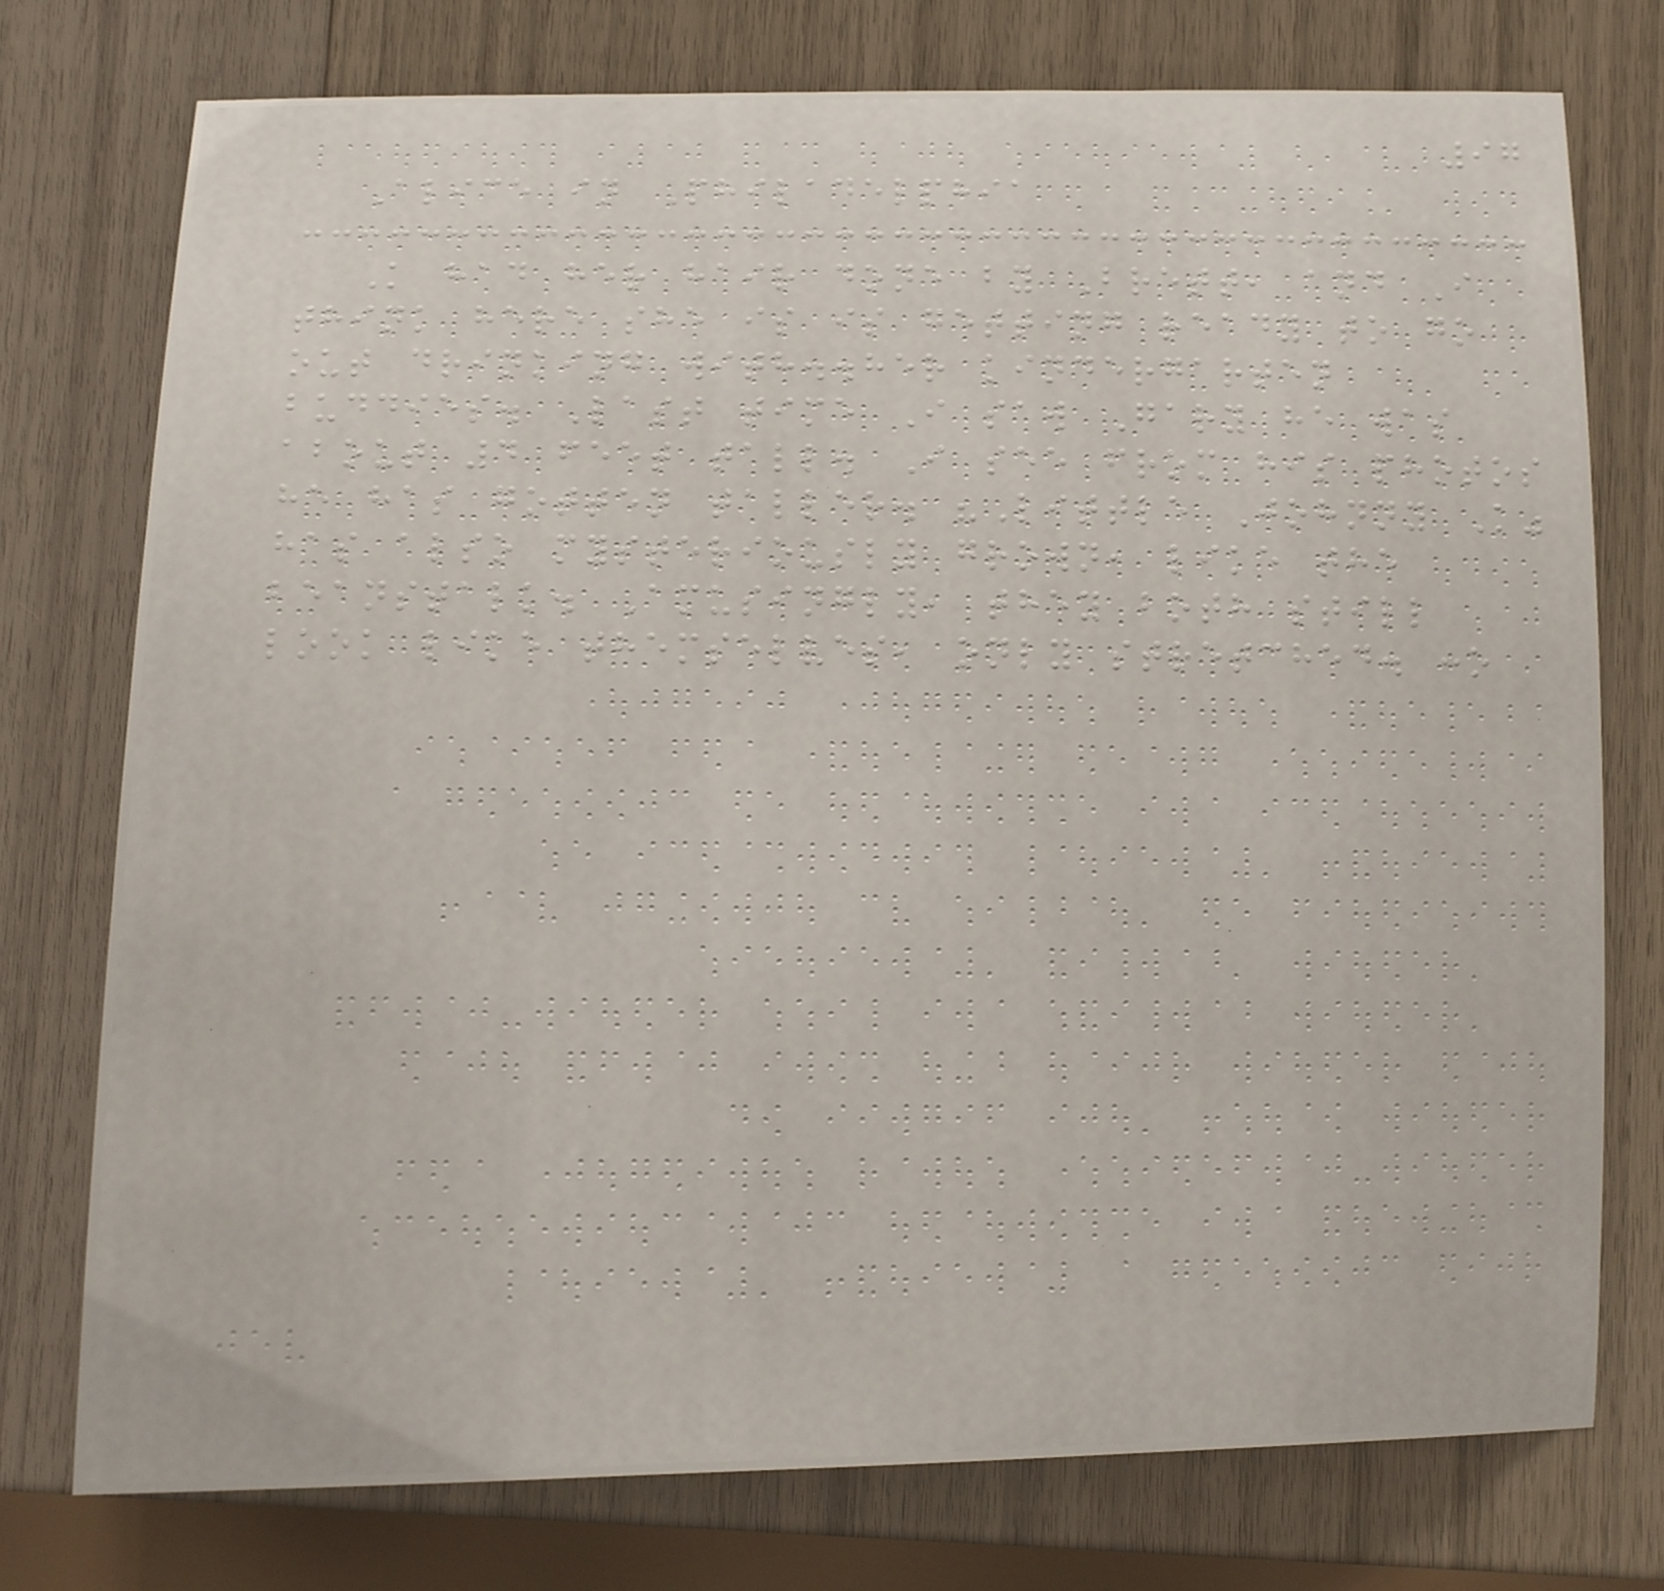97
Alice in Philadelphia
K had her hair done by Brett, and I
think here she is is getting ready to go
out drinking with..her kindergarten
buddies. Last time I saw Gary he was
about 4 feet tall. I see from his photos
he has gotten taller. "Little Johnny K"
has also mysteriously grown, like the
beanstalk. Amusingly, they both still
look like themselves, only stretched. :o
